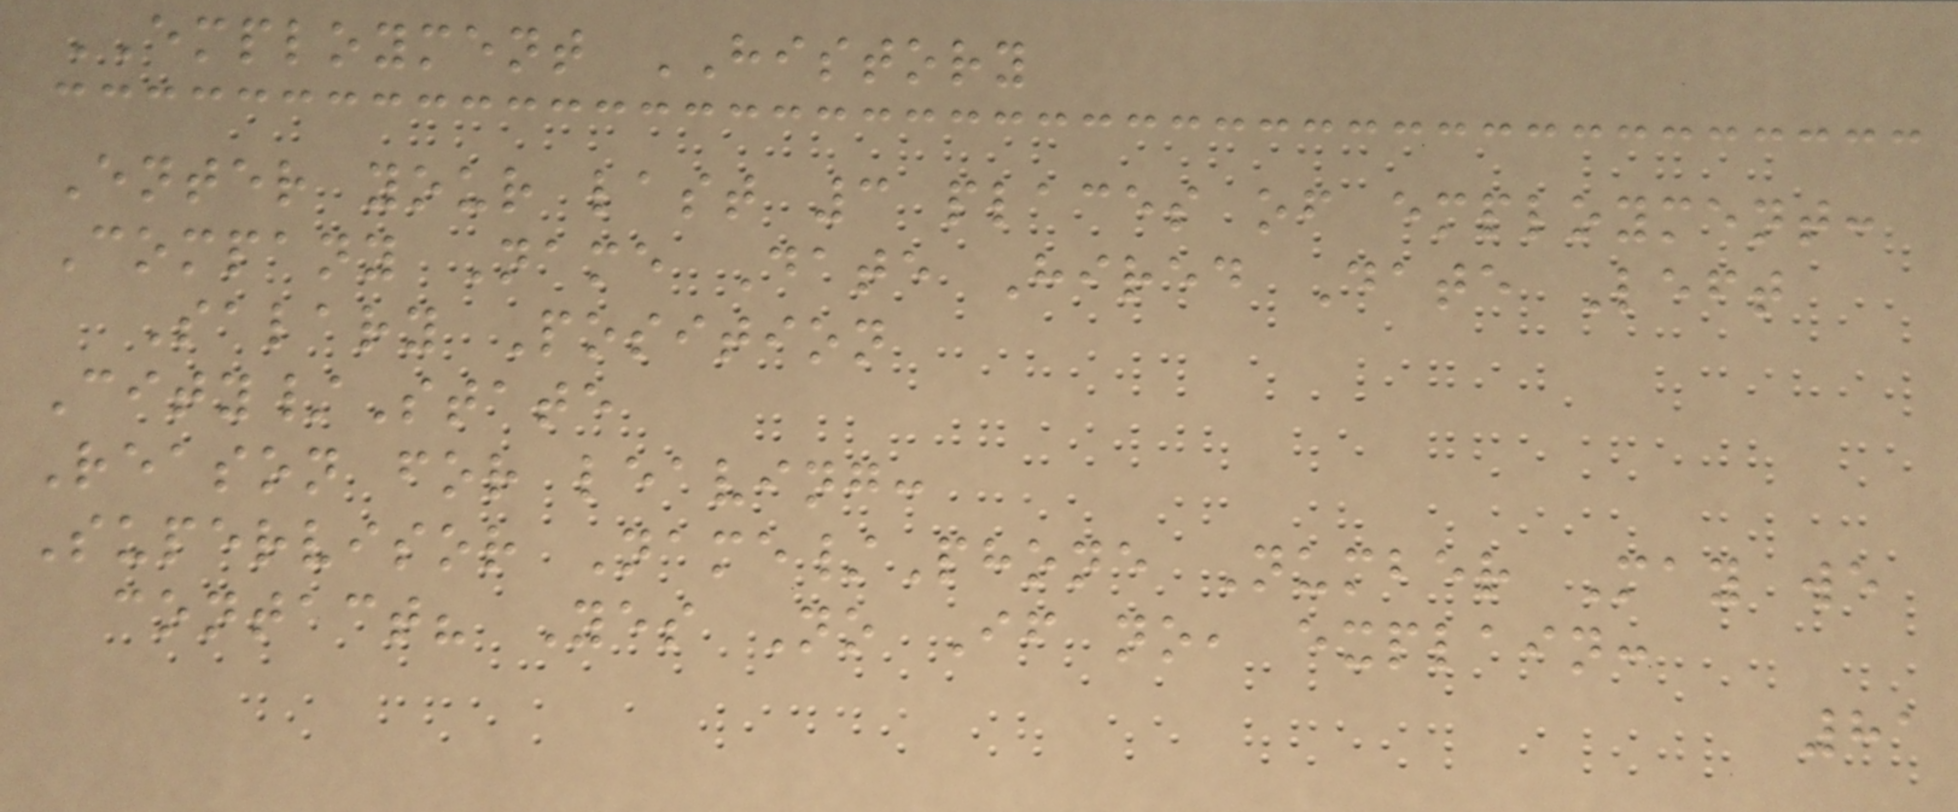EMPLOYMENT HISTORY
Enter your last 3 places of employment:
Company Name Date Hired Date Left
Salary Position
City/State
Reason for leaving:
Supervisor Name/Phone Number May we
contact? Yes No If no, explain:
81
